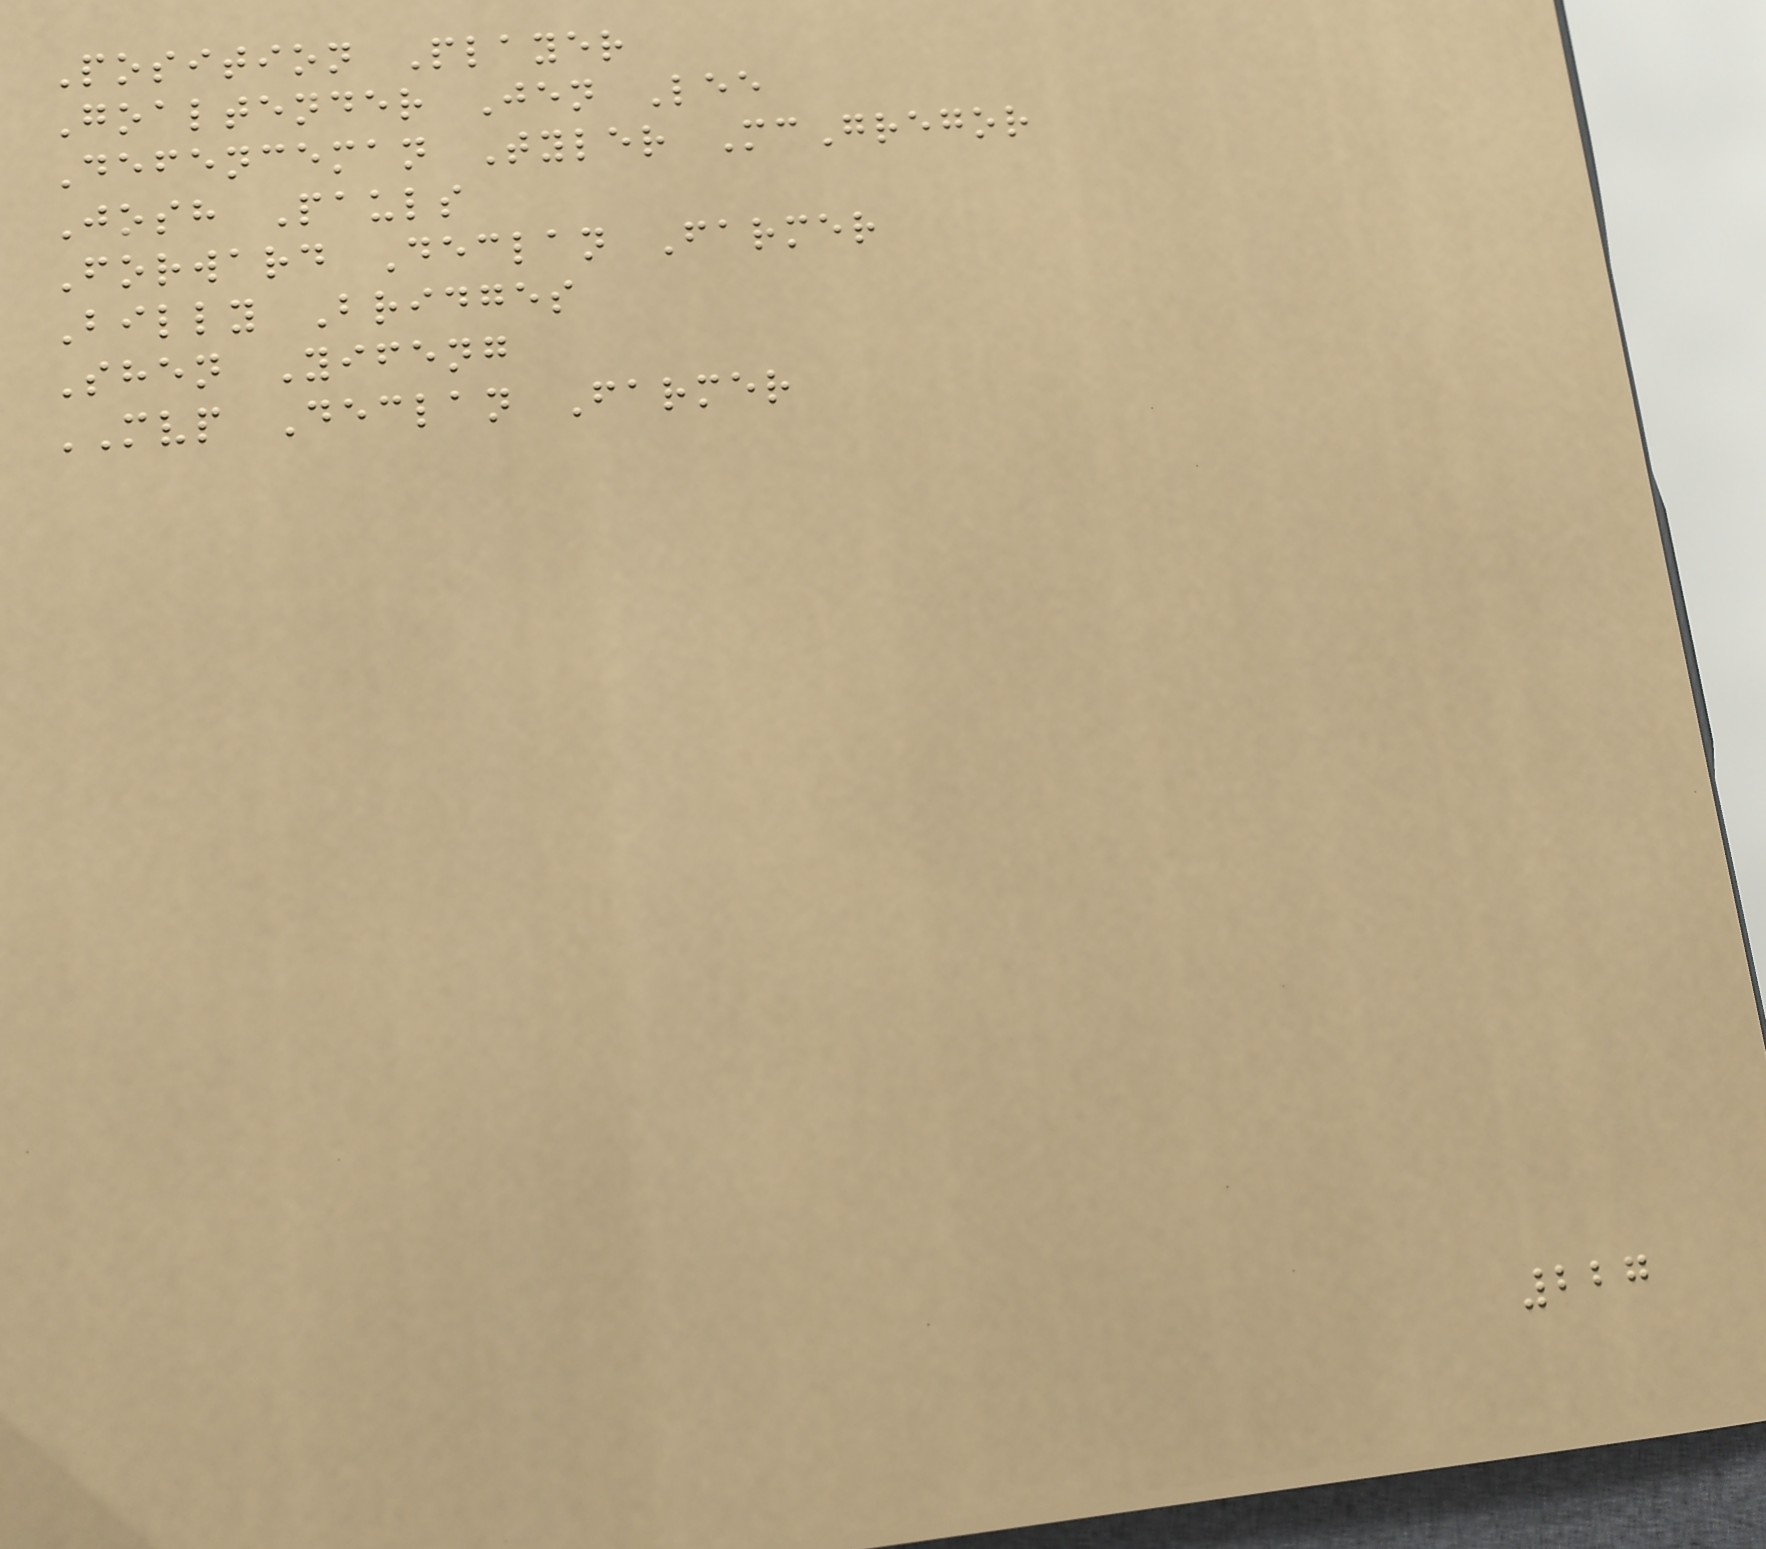Position Player
Goaltender Jen Lee
Defenceman Tyler McGregor
Josh Pauls
Forward Declan Farmer
Billy Bridges
Shen Yifeng
MVP Declan Farmer
227
